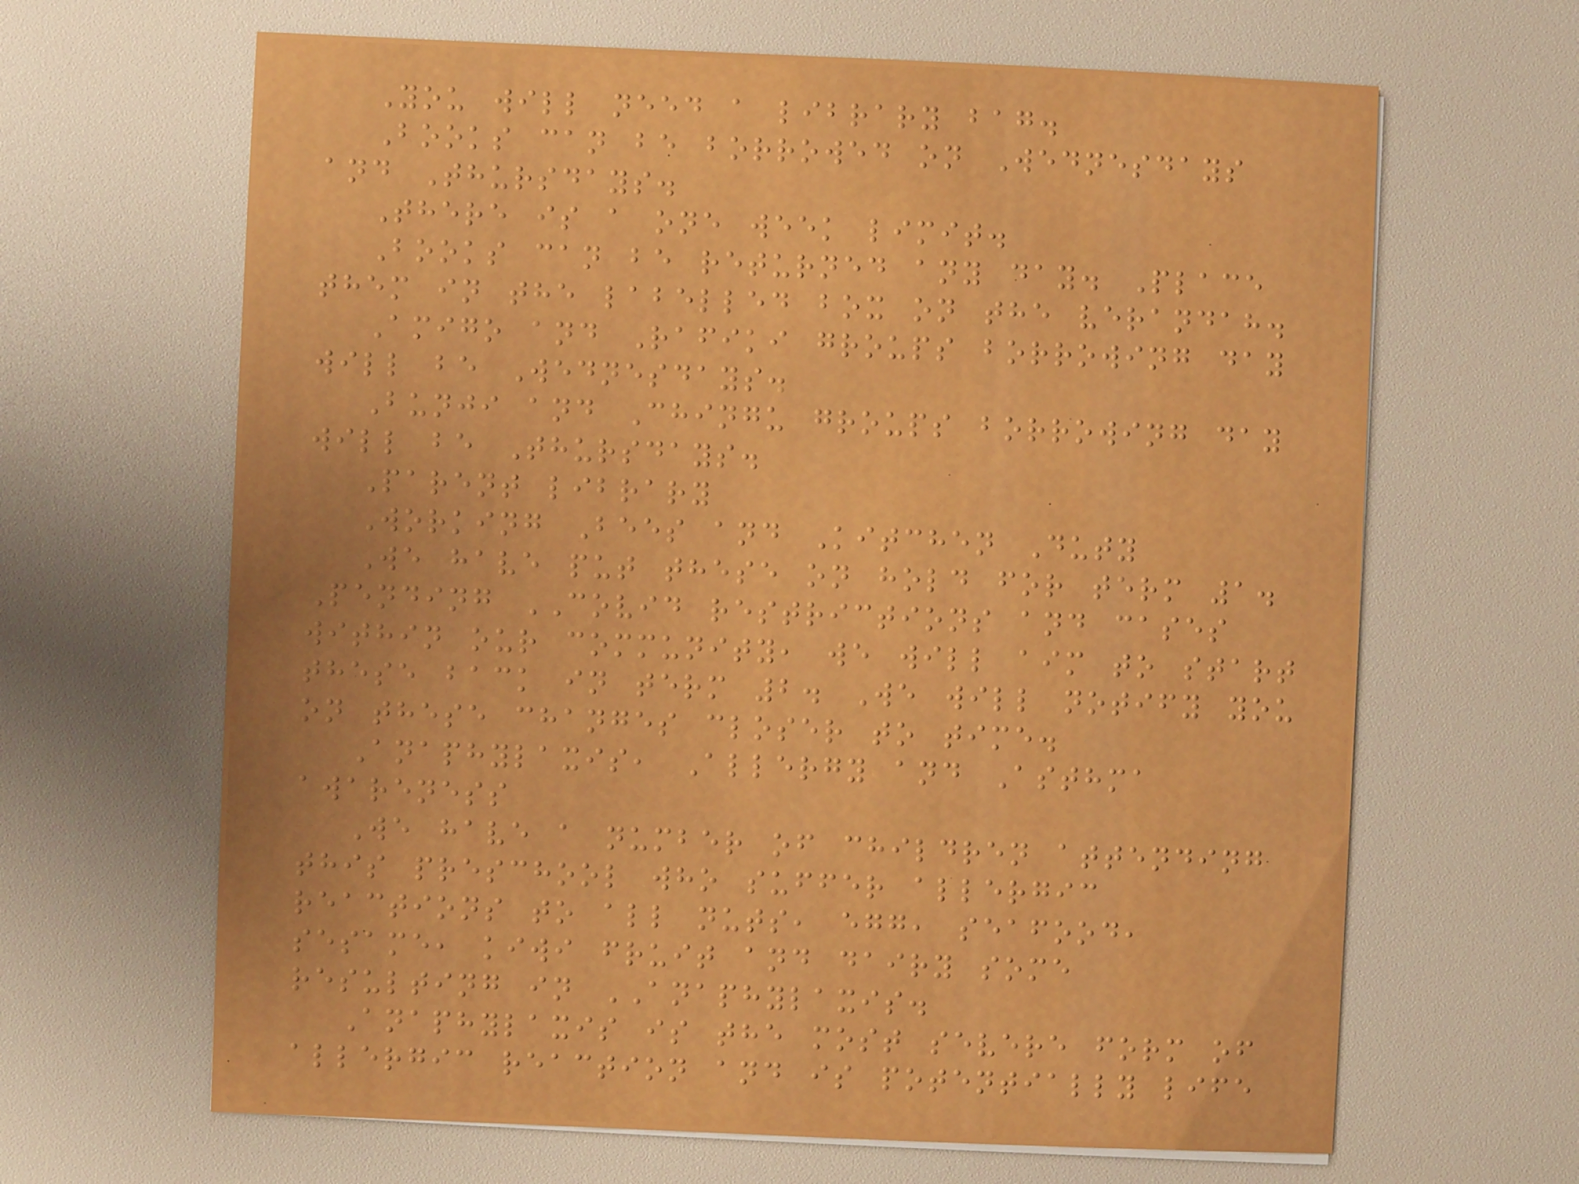You will need a library bag.
Books can be borrowed on Wednesdays
and Thursdays.
There is a one week limit.
Books can be returned any day. Place
them in the labelled box on the verandah.
Amigo and Rafiki groups borrowing day
will be Wednesdays.
Bunji and Chingu groups borrowing day
will be Thursdays.
Parent library
Working Bees and Kitchen Duty
We have put these on hold for term 1.
Pending COVID restrictions and cases
within our community, we will aim to start
these back in term 2. We will notify you
on these changes closer to time.
Anaphylaxis, Allergy and Asthma
awareness
We have a number of children attending
this preschool who suffer allergic
reactions to all nuts, egg, seafood,
sesame, kiwi fruit and dairy some
resulting in ANAPHYLAXIS.
Anaphylaxis is the most severe form of
allergic reaction and is potentially life
